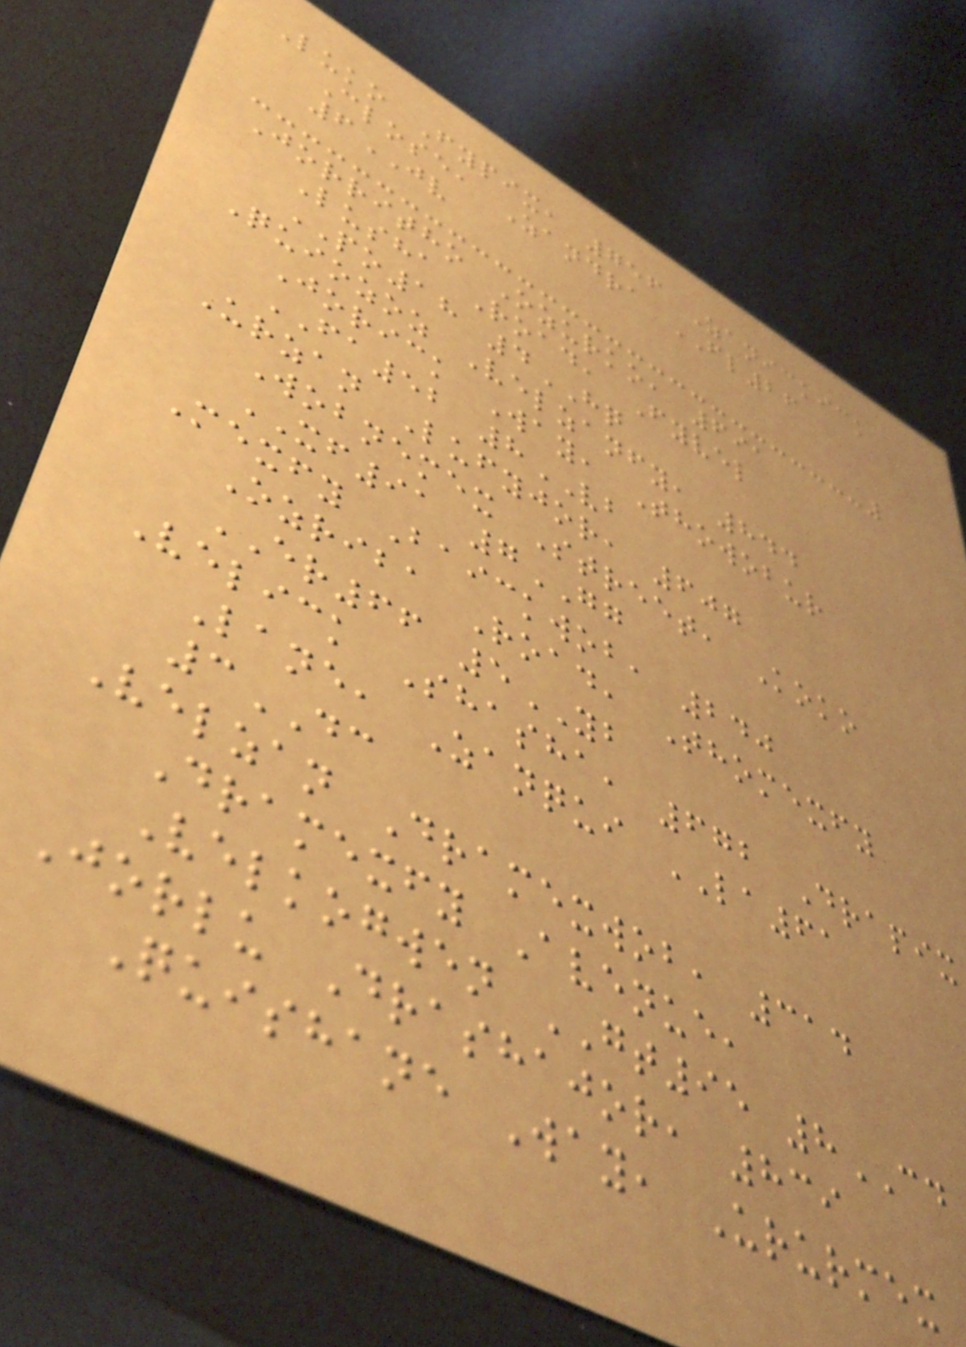Luko Fypix, 756 Zanickick
Close, Zandra FL26
6JV
Jorritho Ozurko, 691
Lusha Road, Fyvel
PO18 4HQ
Quiozoz Velzanfy, 844
Jorick Way, Thowobur
FA52 8VB
Urzan Lufyjor, 607
Wobnemex Street, Koko
XF91 7GG
Mexfy Baickwob, 240
Ozriba Road, Thomexfy
ER66 5YB
Velick Shasha, 672 Drapix
Lane, Zanqui LA61
3DC
Velzan Dramexwob, 314
Dramexfy Avenue,
Velkogwen GT95 8CD
Jorlu Drashajor, 839
Quishane Way, Ururmex
